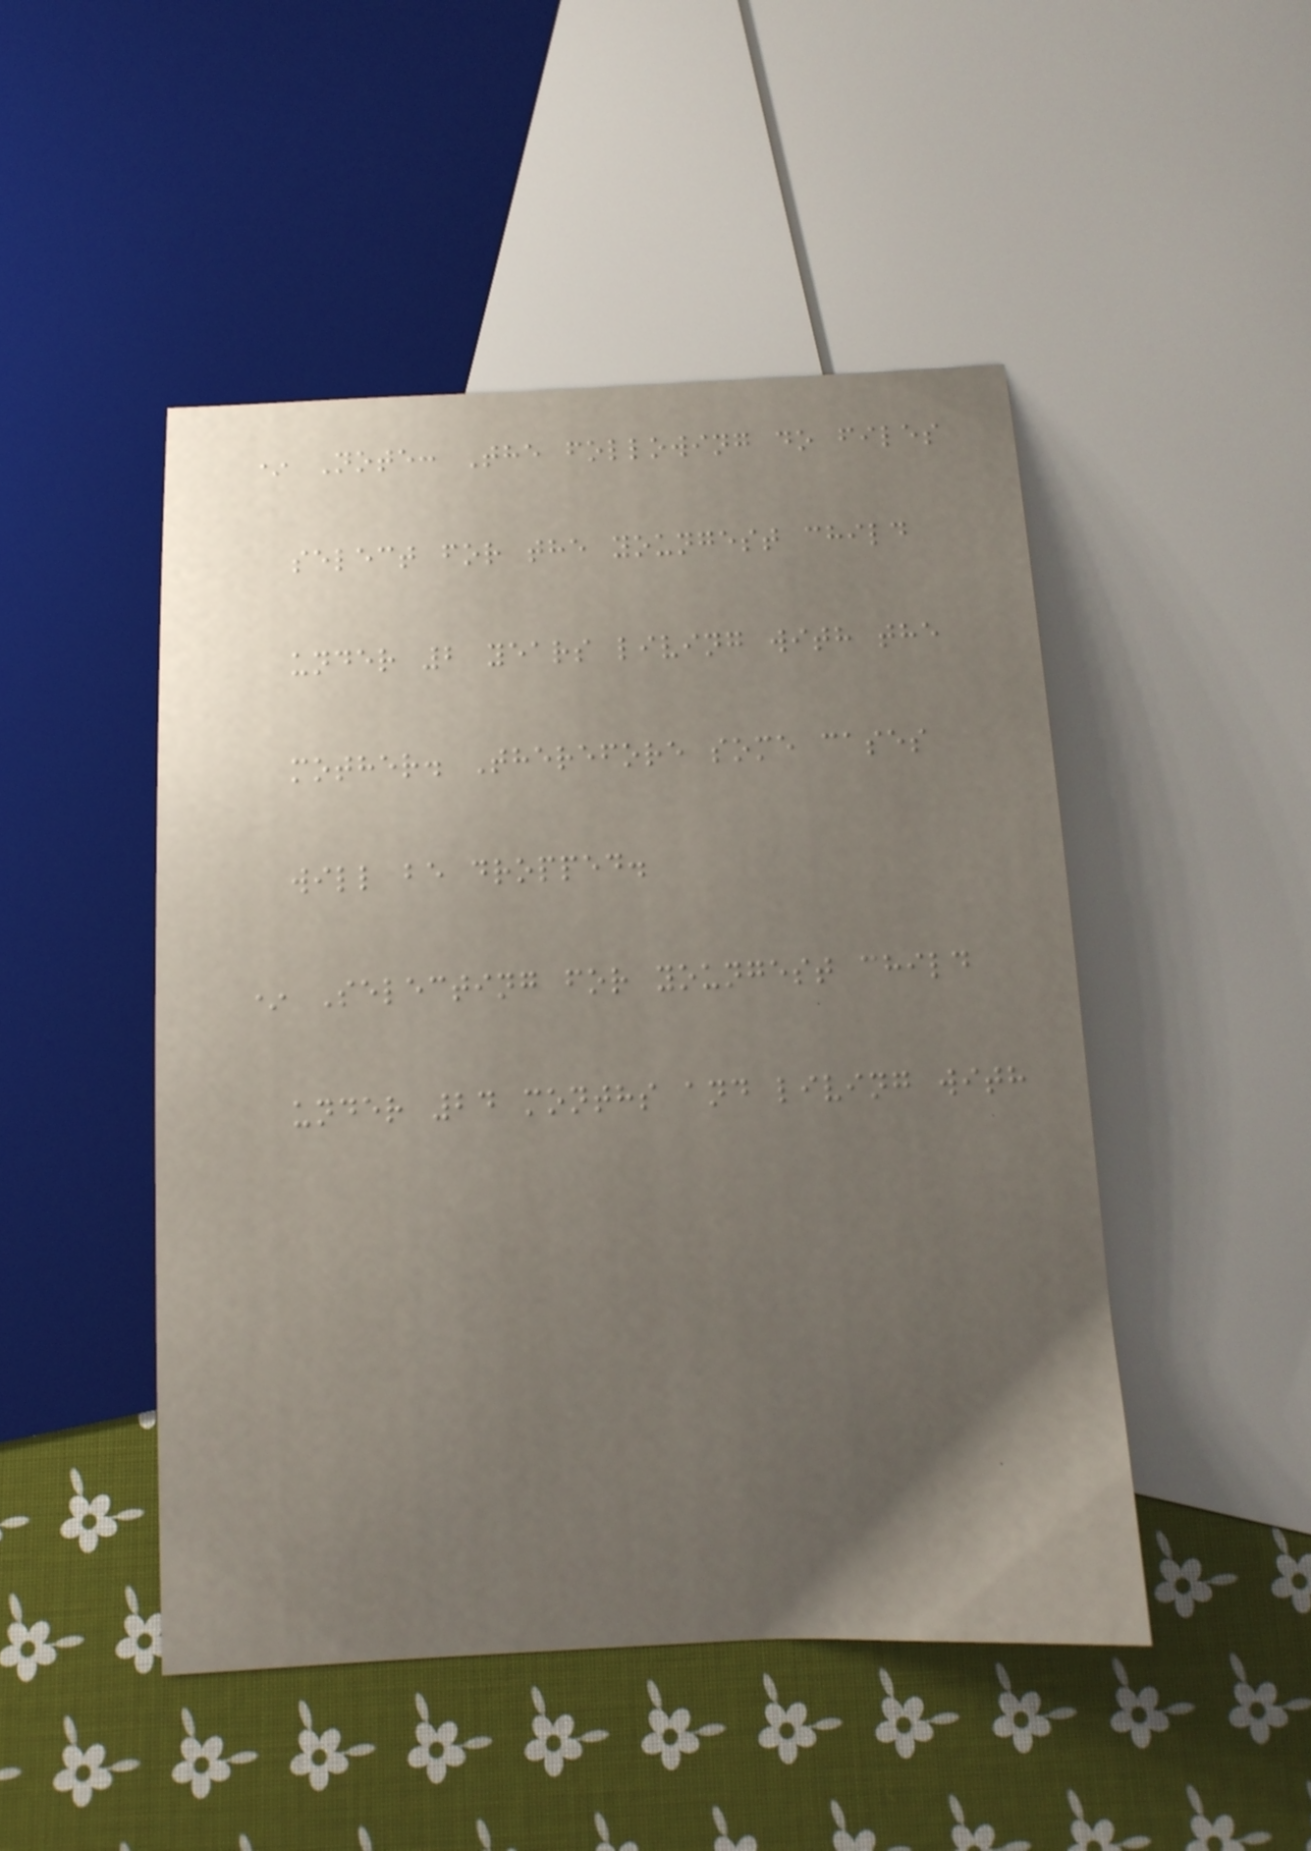* Note: The following do files
select for the youngest child
under 2 years living with the
mother. Therefore some cases
will be dropped.
* Selecting for youngest child
under 24 months and living with
